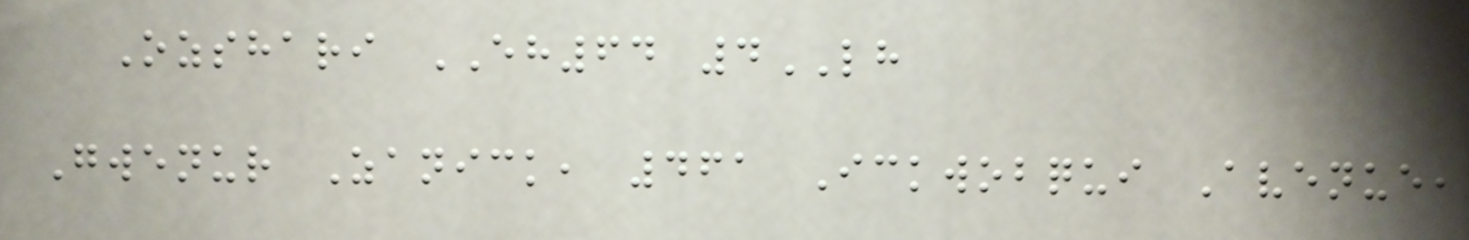Ozshari EH64 4LH
Gwenur Zanick, 461 Ickwobqui Avenue,
